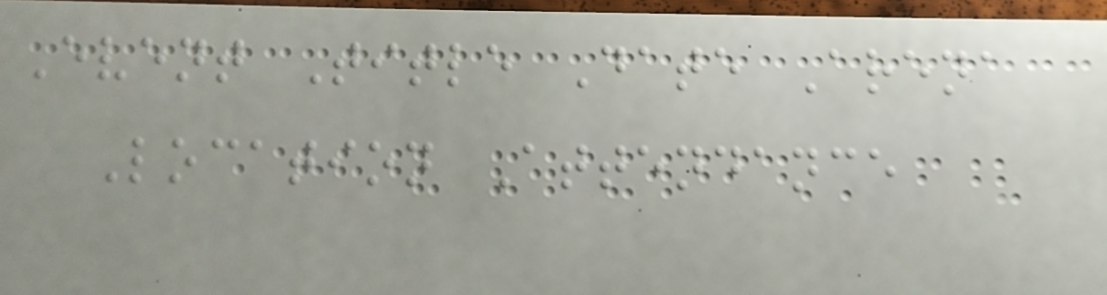Event Title Date Arena
Location Attendance
